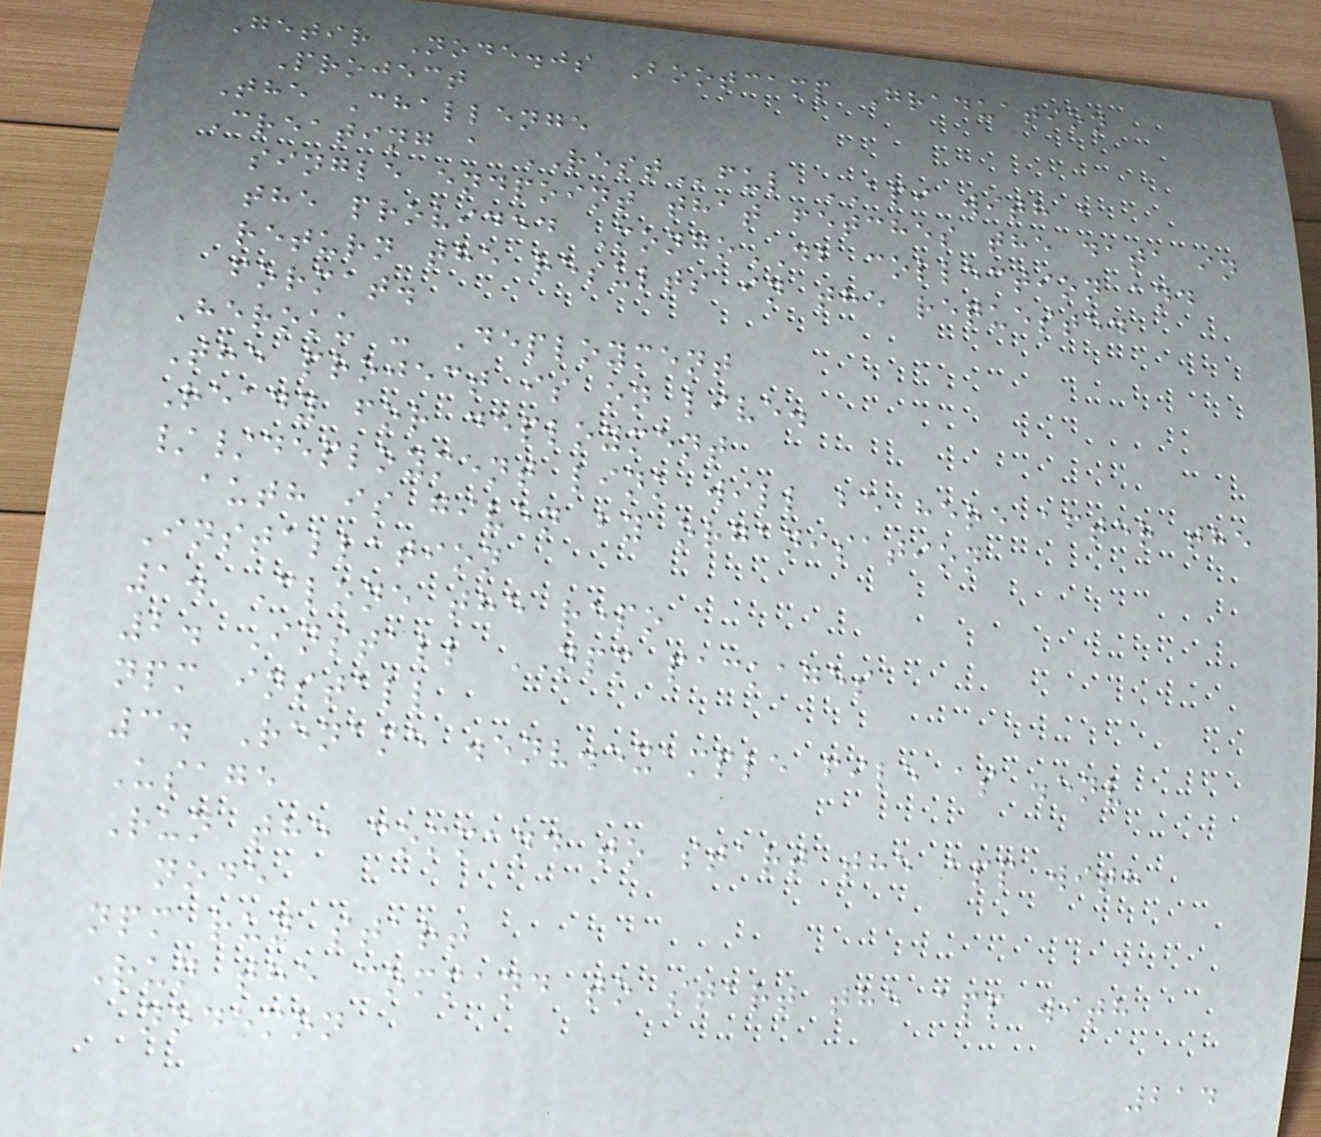Getir Node.js Bootcamp Graduation
Project
The Challenge
Creating a RESTful API with a
single endpoint that fetches the data in
the provided MongoDB collection and
return the results in the requested
format.
Heroku - Deployment
The project is on live.
Ready for deployment
//deployment link will be here after the
auth is given by organisation
Installation
1. Clone the repo
2. Install NPM packages
npm install
3. Rename .env.example file as .env
Usage
Run the command to start the app with
node
npm run start
Run the command to start the app with
nodemon
214
